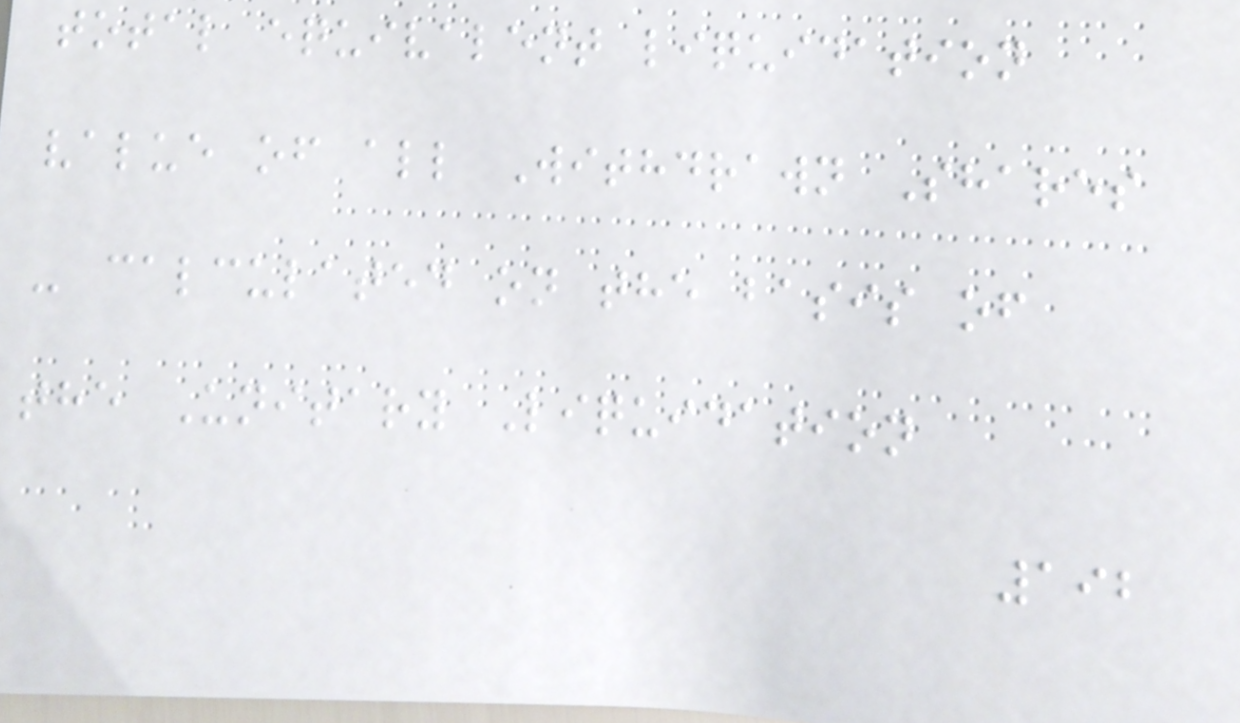total equivalent liquidation
value of all Withdrawn Shares
- calculated on the basis of
the Unitary Liquidation
192
